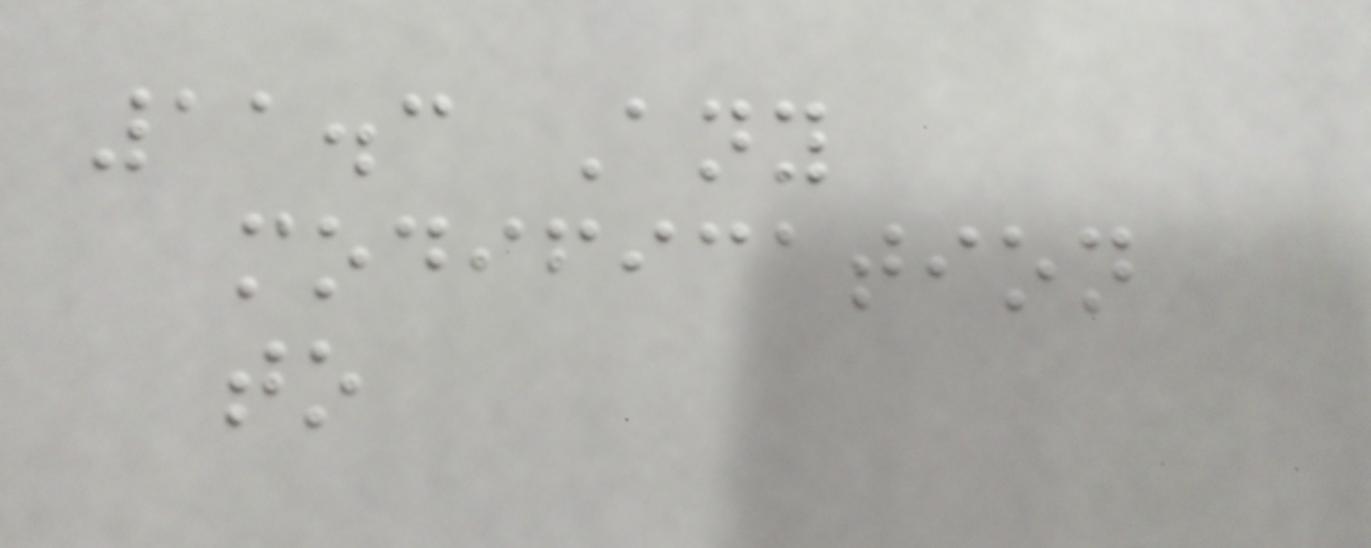11.3 Any
modification
to
